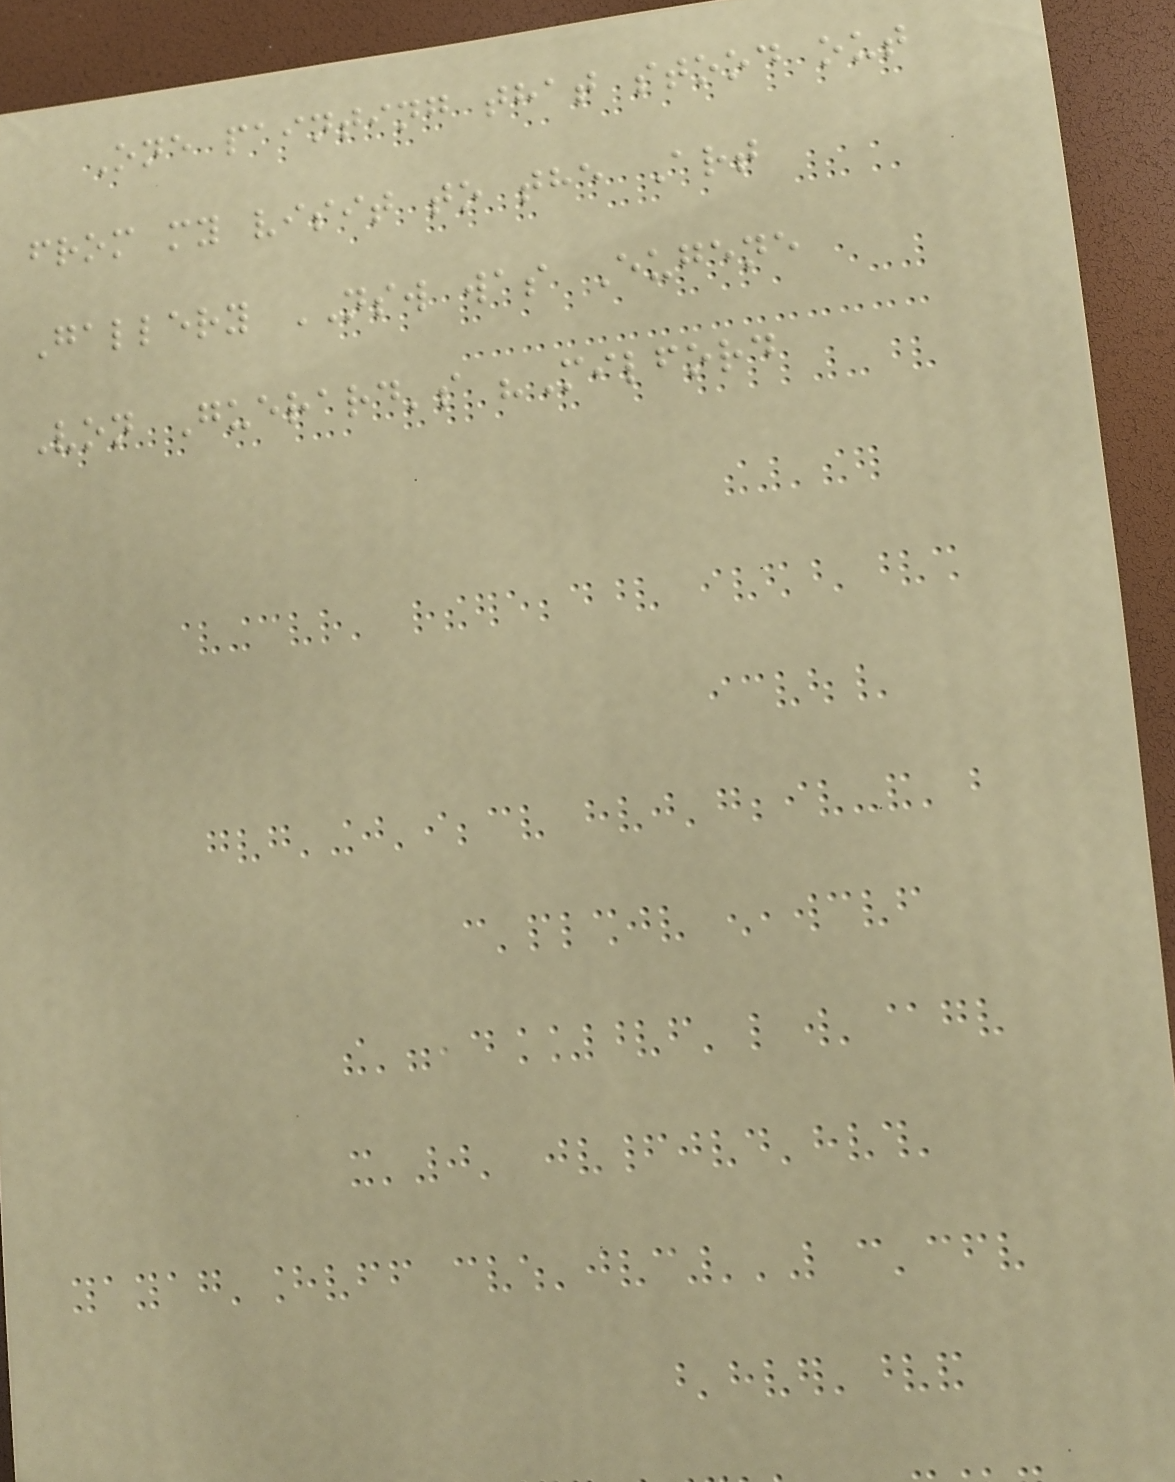One painting that stood out
from my visit to the Art
Gallery NSW was Eugene
Von Guerard's "Milford
